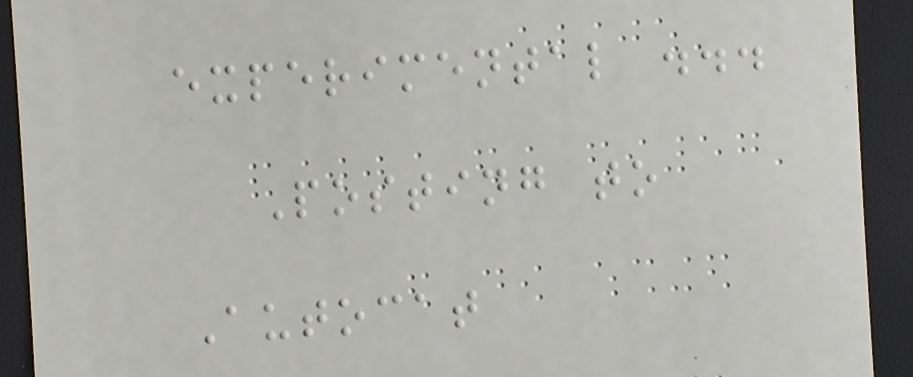experimental ...
Posting to
Autocat
